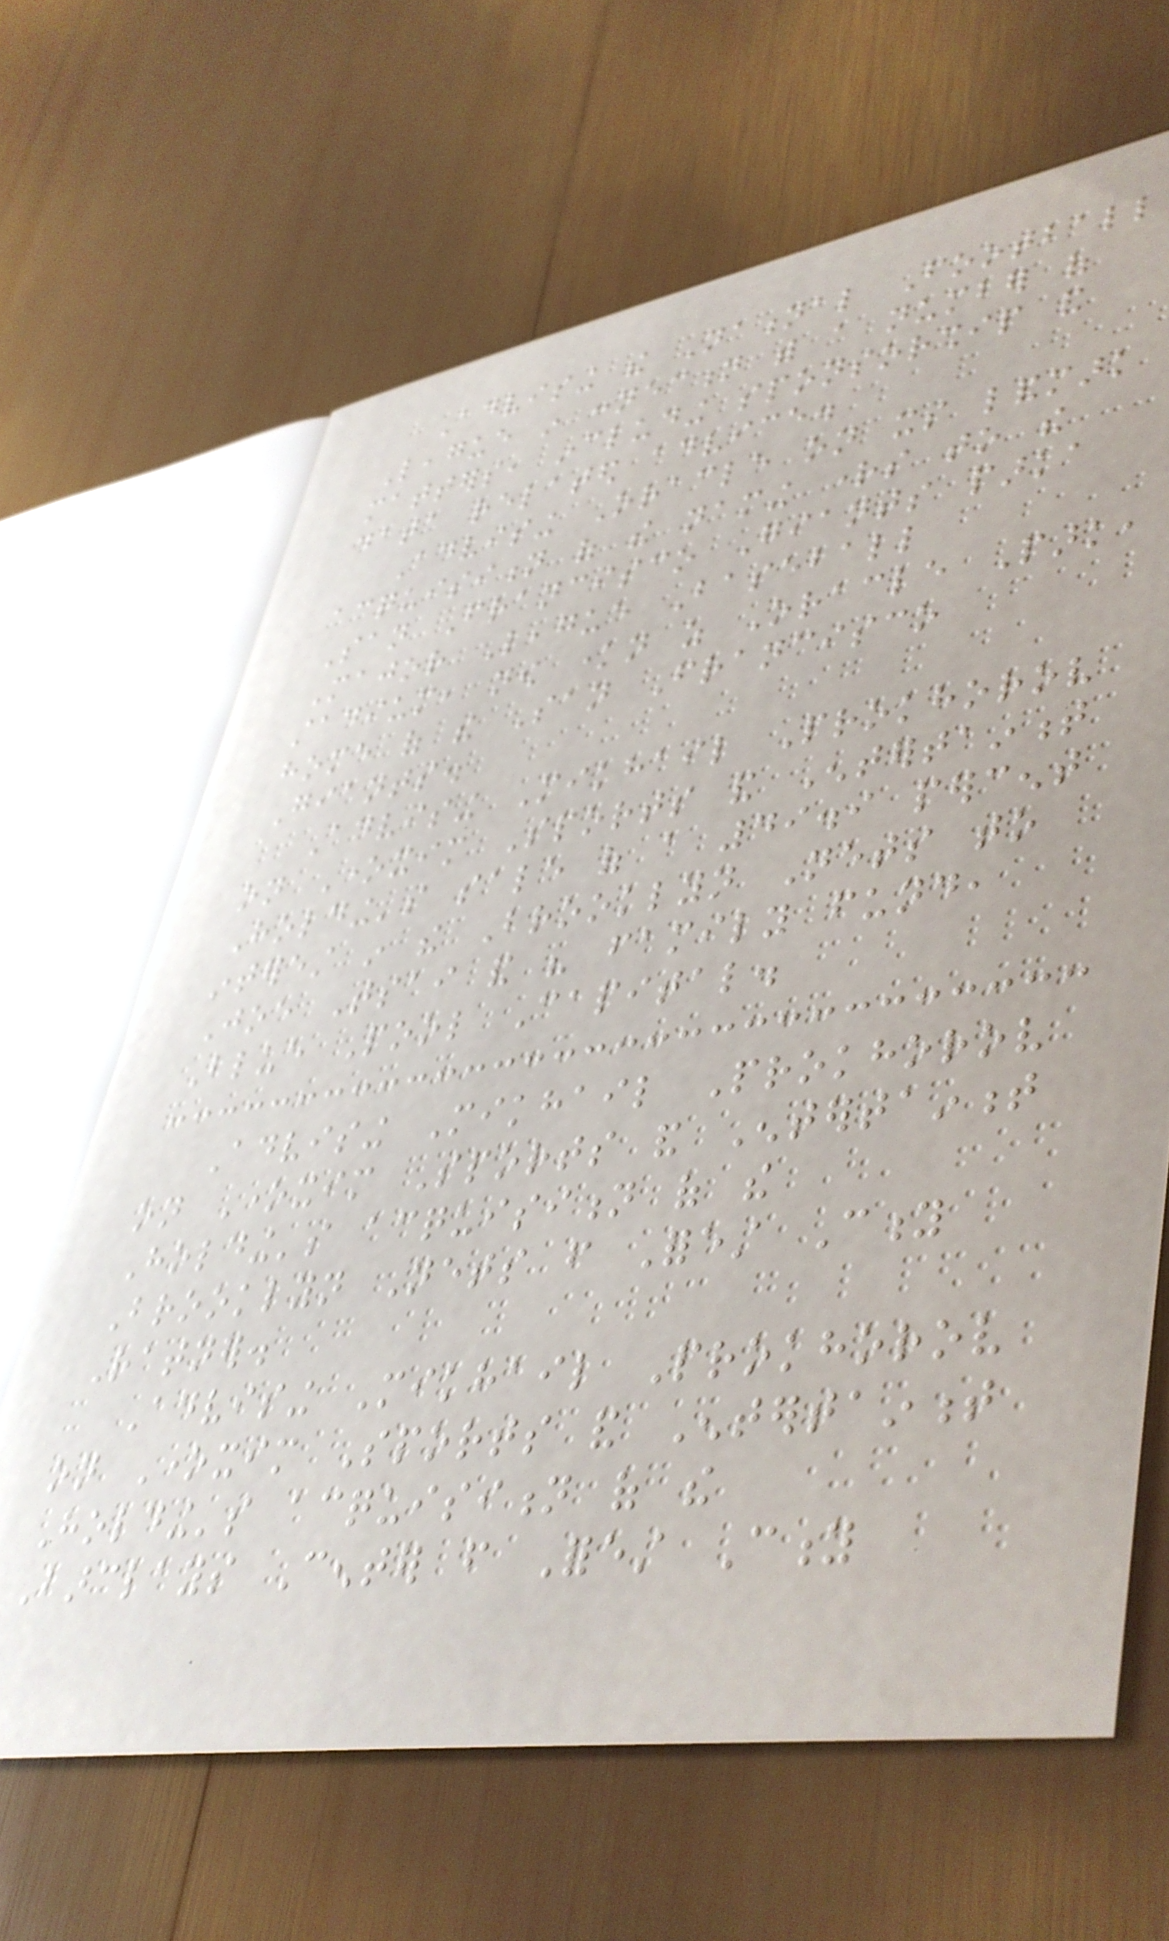Advising the National Football
League in connection with a number of
matters, including sponsorship and
data related advice.
Advising Oracle on its landmark
acquisition of the naming rights to the
San Francisco Giants parka
Major League Baseball
stadium, now known as Oracle Park,
home of the San Francisco
Giants.
Advising Mikhail Prokhorov
on Onexim Sports and Entertainment
Holding's sale of a 49.9 percent
interest in the Brooklyn Nets to
Joe Tsai and his family fund,
Blue Pool Capital.
Advising Mikhail Prokhorov
on Onexim Sports and Entertainment
Holding's acquisition of the
Brooklyn Nets from Forest City
Ratner.
Advising Mikhail Prokhorov
on Onexim Sports and Entertainment
Holding's acquisition of the
Barclays Center from Forest City
